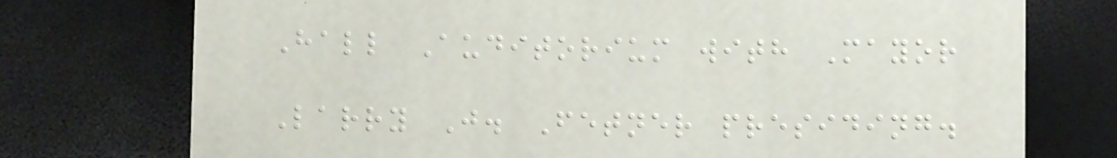Hall Auditorium with Mayor
Larry J. Fetner presiding.
